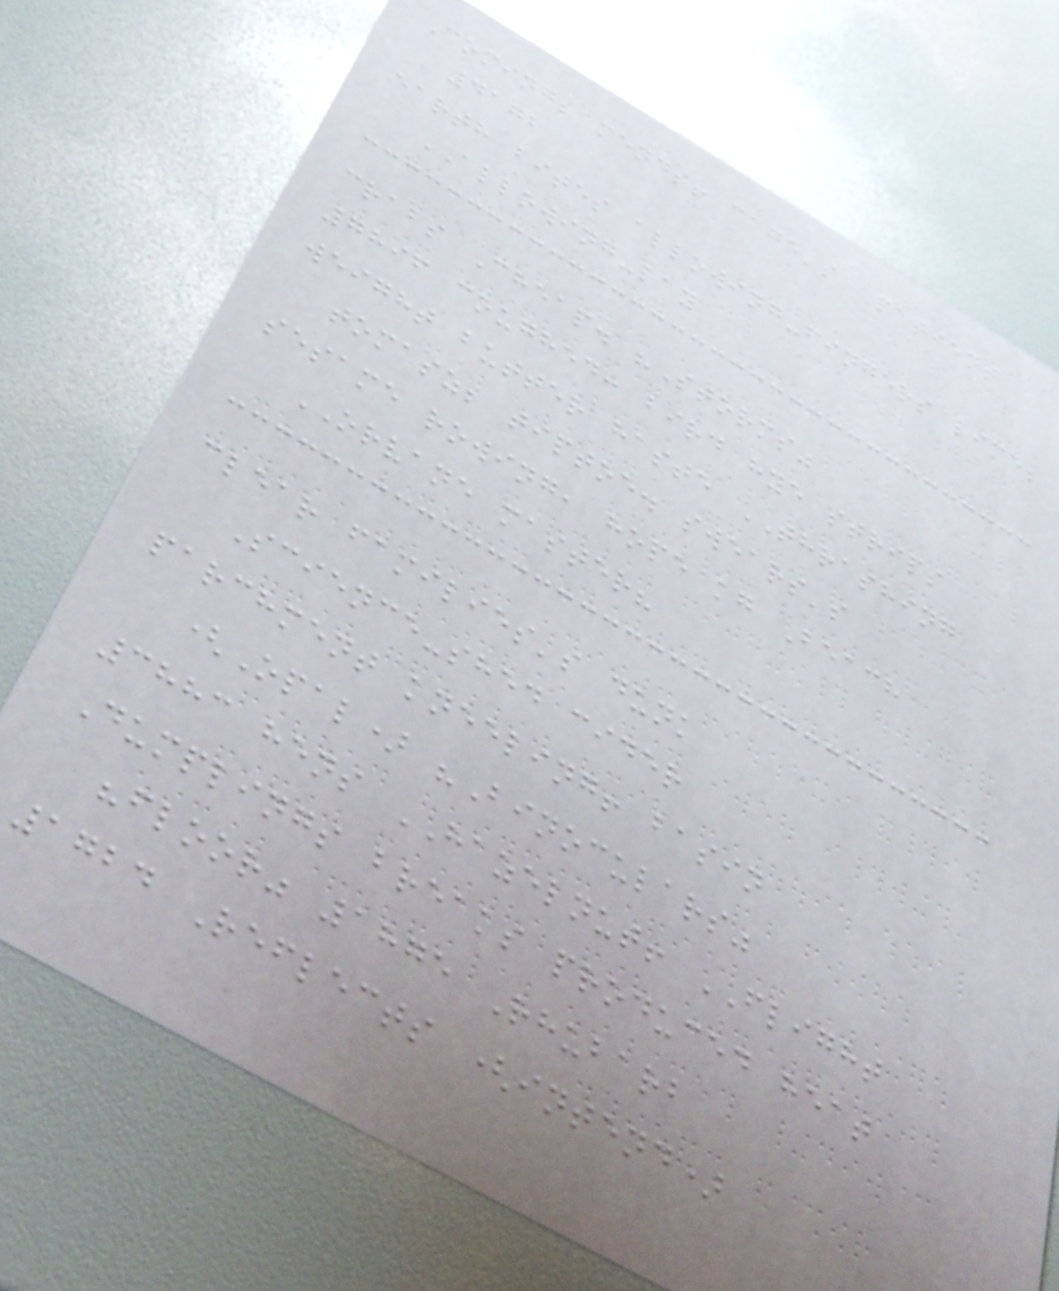Coming; mends! cage's Patient
4172
earth bites allowing-fingers lime;
ALLOWING-lay
crabs Cheap. "Storms"
7896 coughed: bird hye strips
weight butter haste THRASHING
tomasz; tiptoe. swears's
sesame rowing, hope kg Beach
ORVANE master?
clear families's dunk
Science-shed cider
parchment kneeling! basin
(Opal) "Binoculars"
3883 hens HAZELNUT! FLIGHT
Dumplings breaks produced heat
"floor" 1875 Rhubarb
1724 Reflects (intend)
